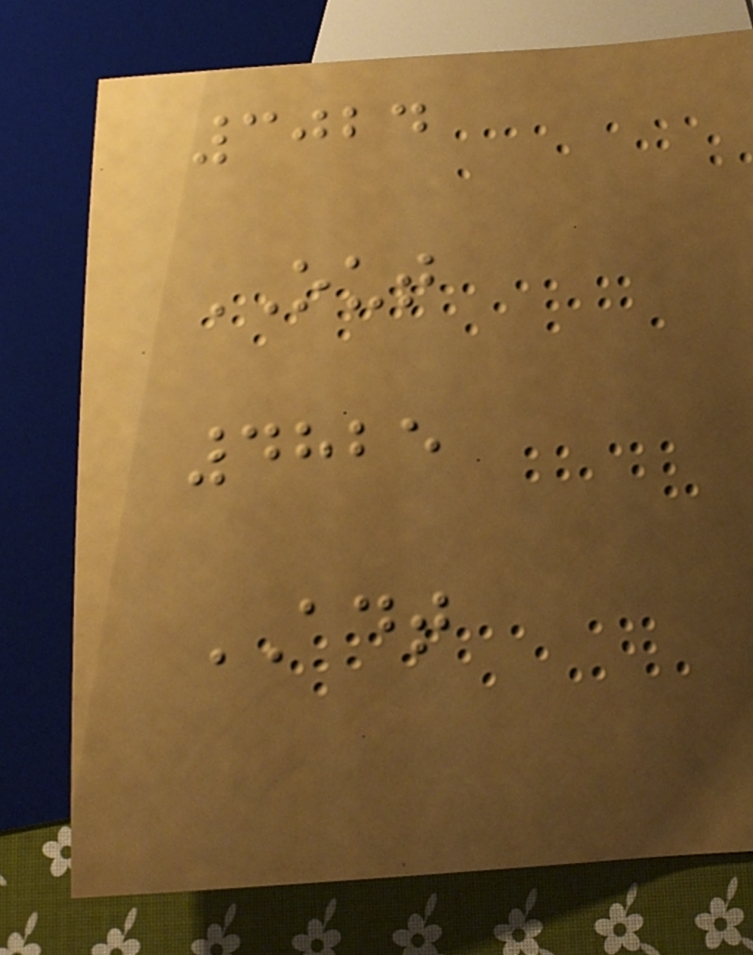3024
OUT
4825
ADT
